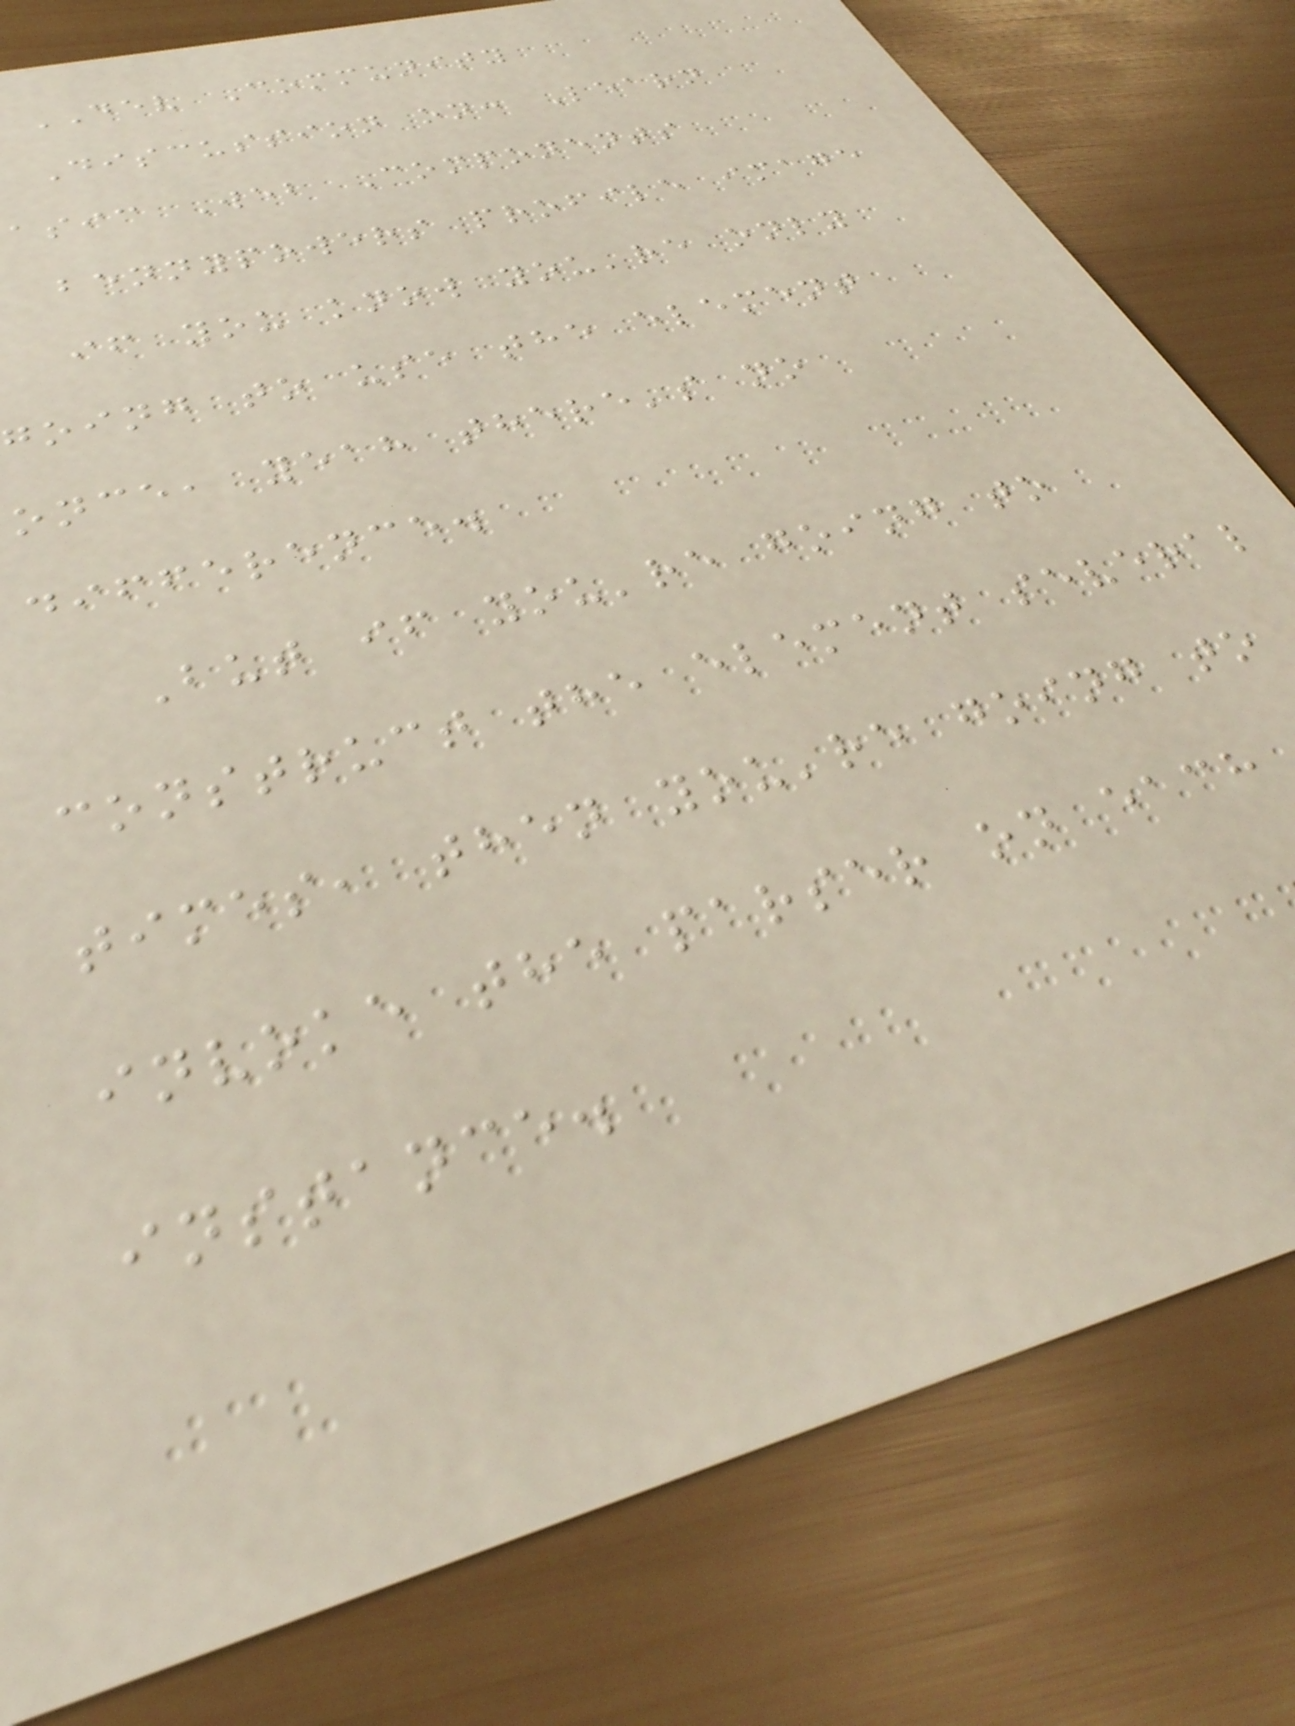DEV Community
Discussion on: Learn
asic Web Components
bennypowers profile image
if you know you're only
going to use the element
once, yeah there's no
difference.
But if you're going to
construct the element several
times, then you're going to
invoke the parser on each
instance.
